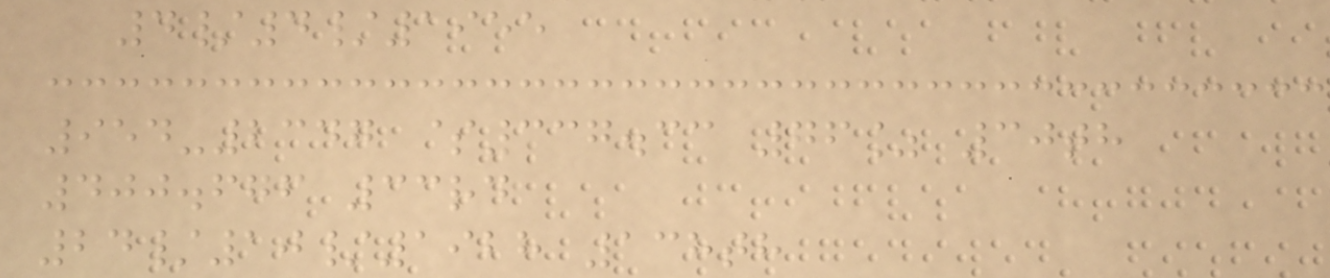4/4/1955
954-2347 $337.33 76% 30th
400.676 33rd
24/10/1928 138th
